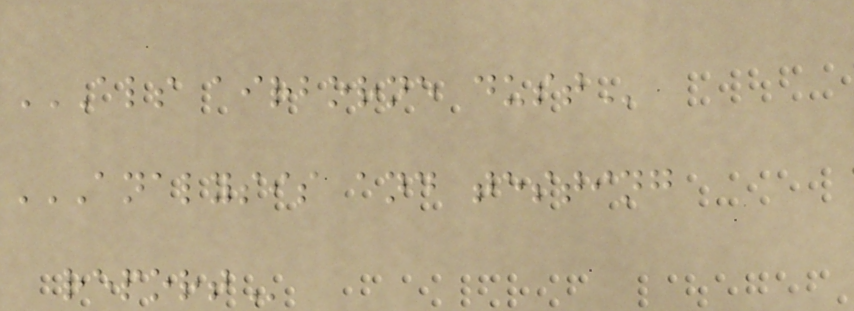ALS AIRBORNE DUST
ANALYSIS AND TESTING
REPORT
